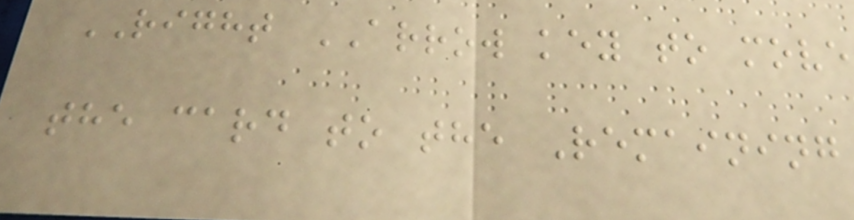RIGHT ARROW key to move
the card to the Remaining
